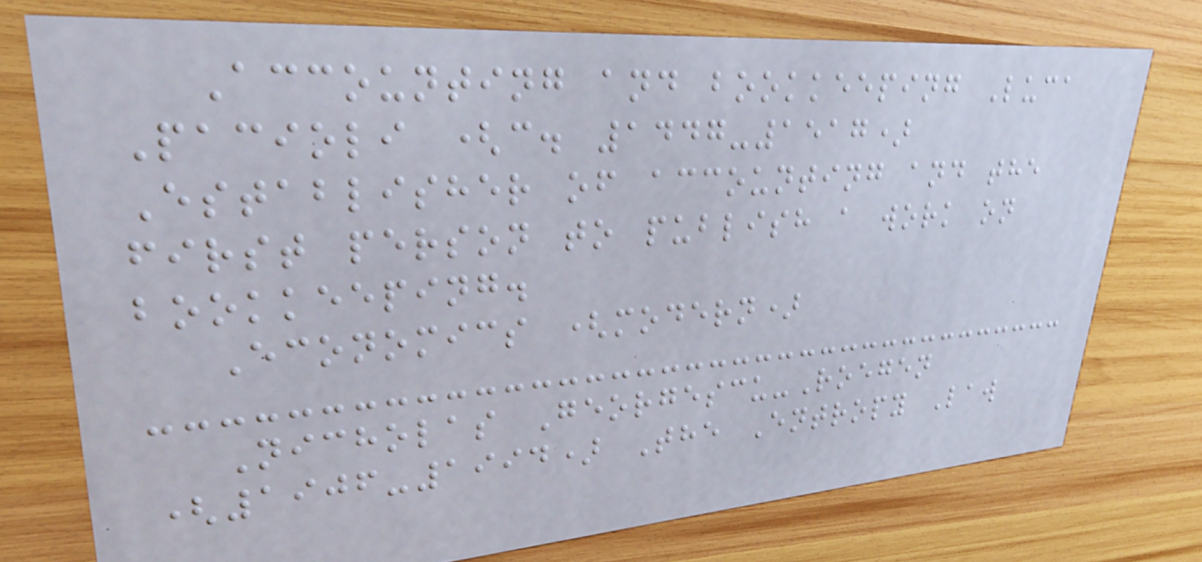Accounting and bookkeeping Luca
Pacioli (c. 1447-1517)
Establisher of accounting and the
first person to publish a work on
bookkeeping.
Economics (modern)
Nicholas Georgescu-Roegen
(1906-1994) The Entropy Law
